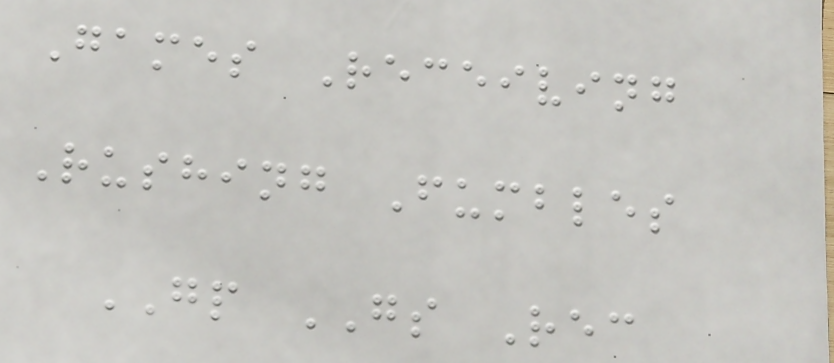Games Receiving
Rushing Fumbles
GP GS Rec
